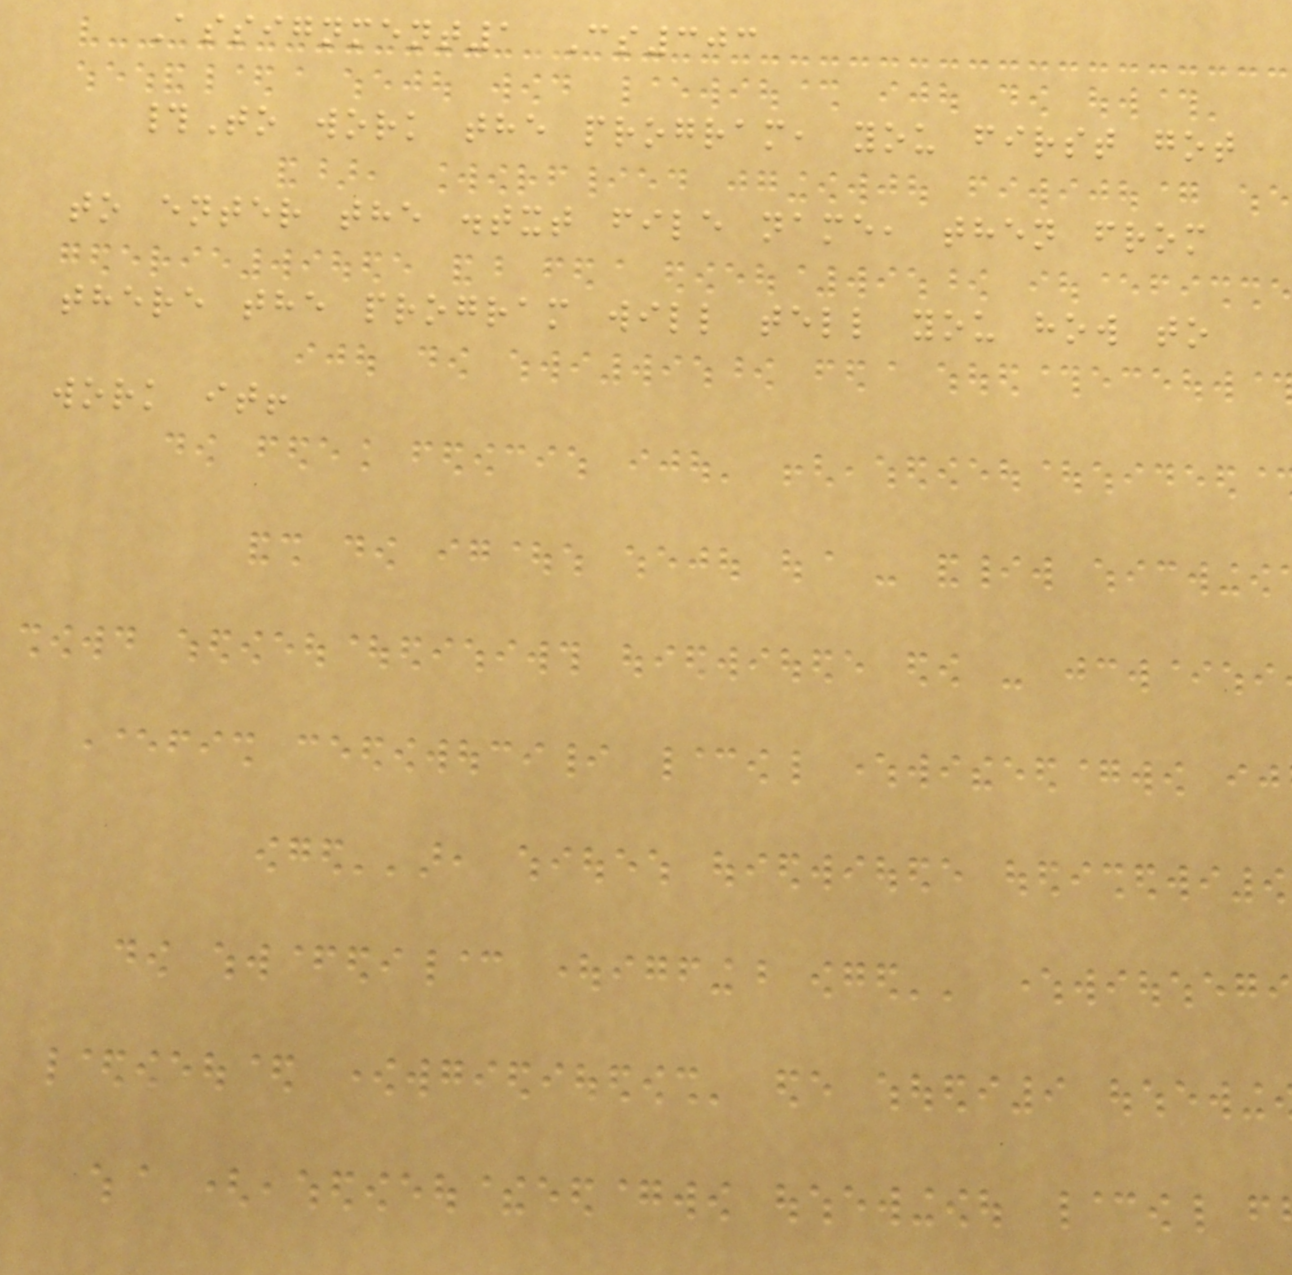Assignment1 Cs303
#To work the program, you first got
to enter the .txt file name, then from
there the program will tell you how to
work it!
